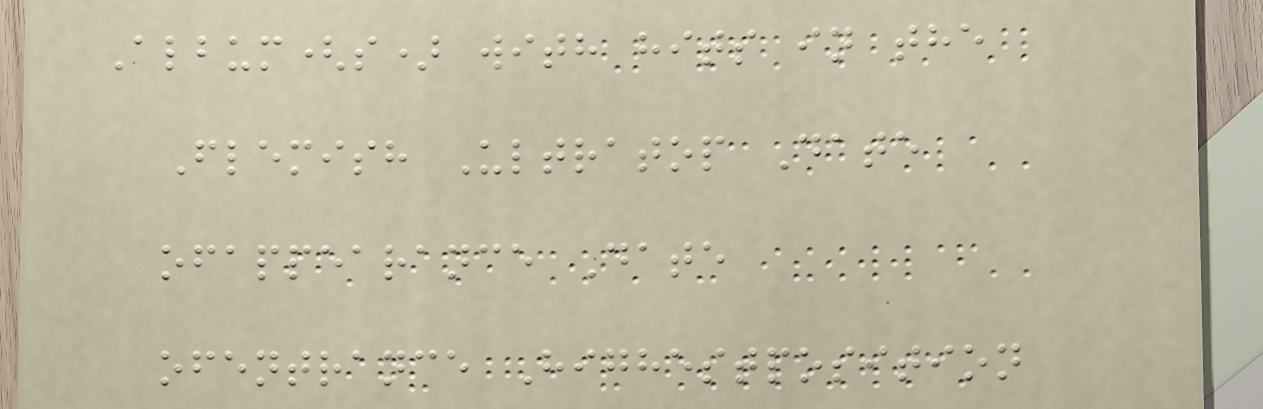Album(s) with hits in the
Flemish Ultratop Date
ofappearance Date
ofentrance Highestposition
